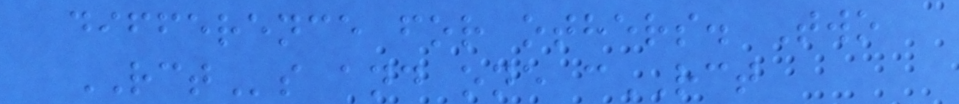difference for others. Two
RCTs and one cRCT
